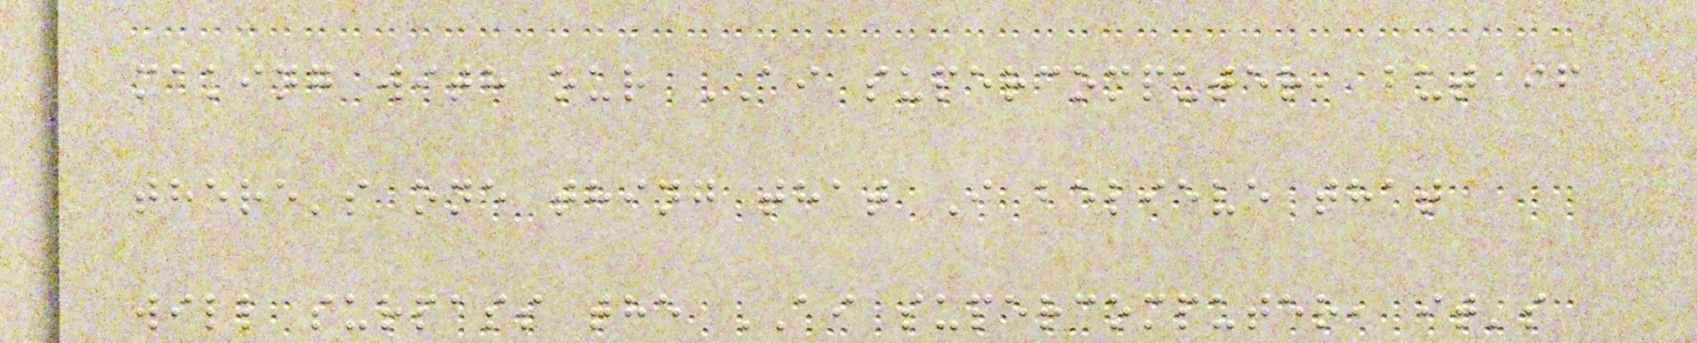making with our AI supercomputer, but if
there's one thing that I believe that
will surpass the AI supercomputer, it's
